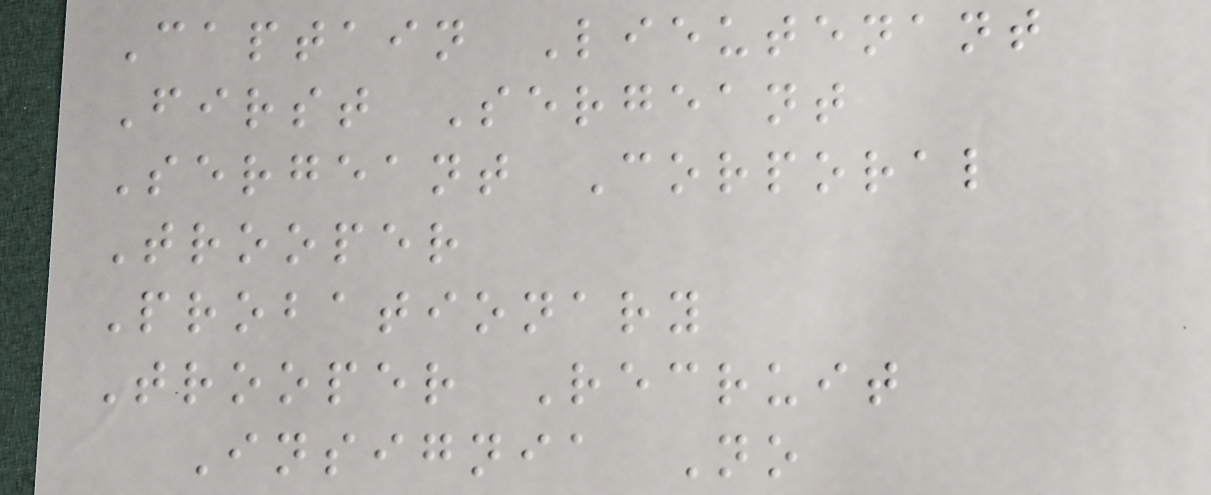Captain Lieutenant
First Sergeant
Sergeant Corporal
Trooper
Probationary
Trooper Recruit
Insignia No
